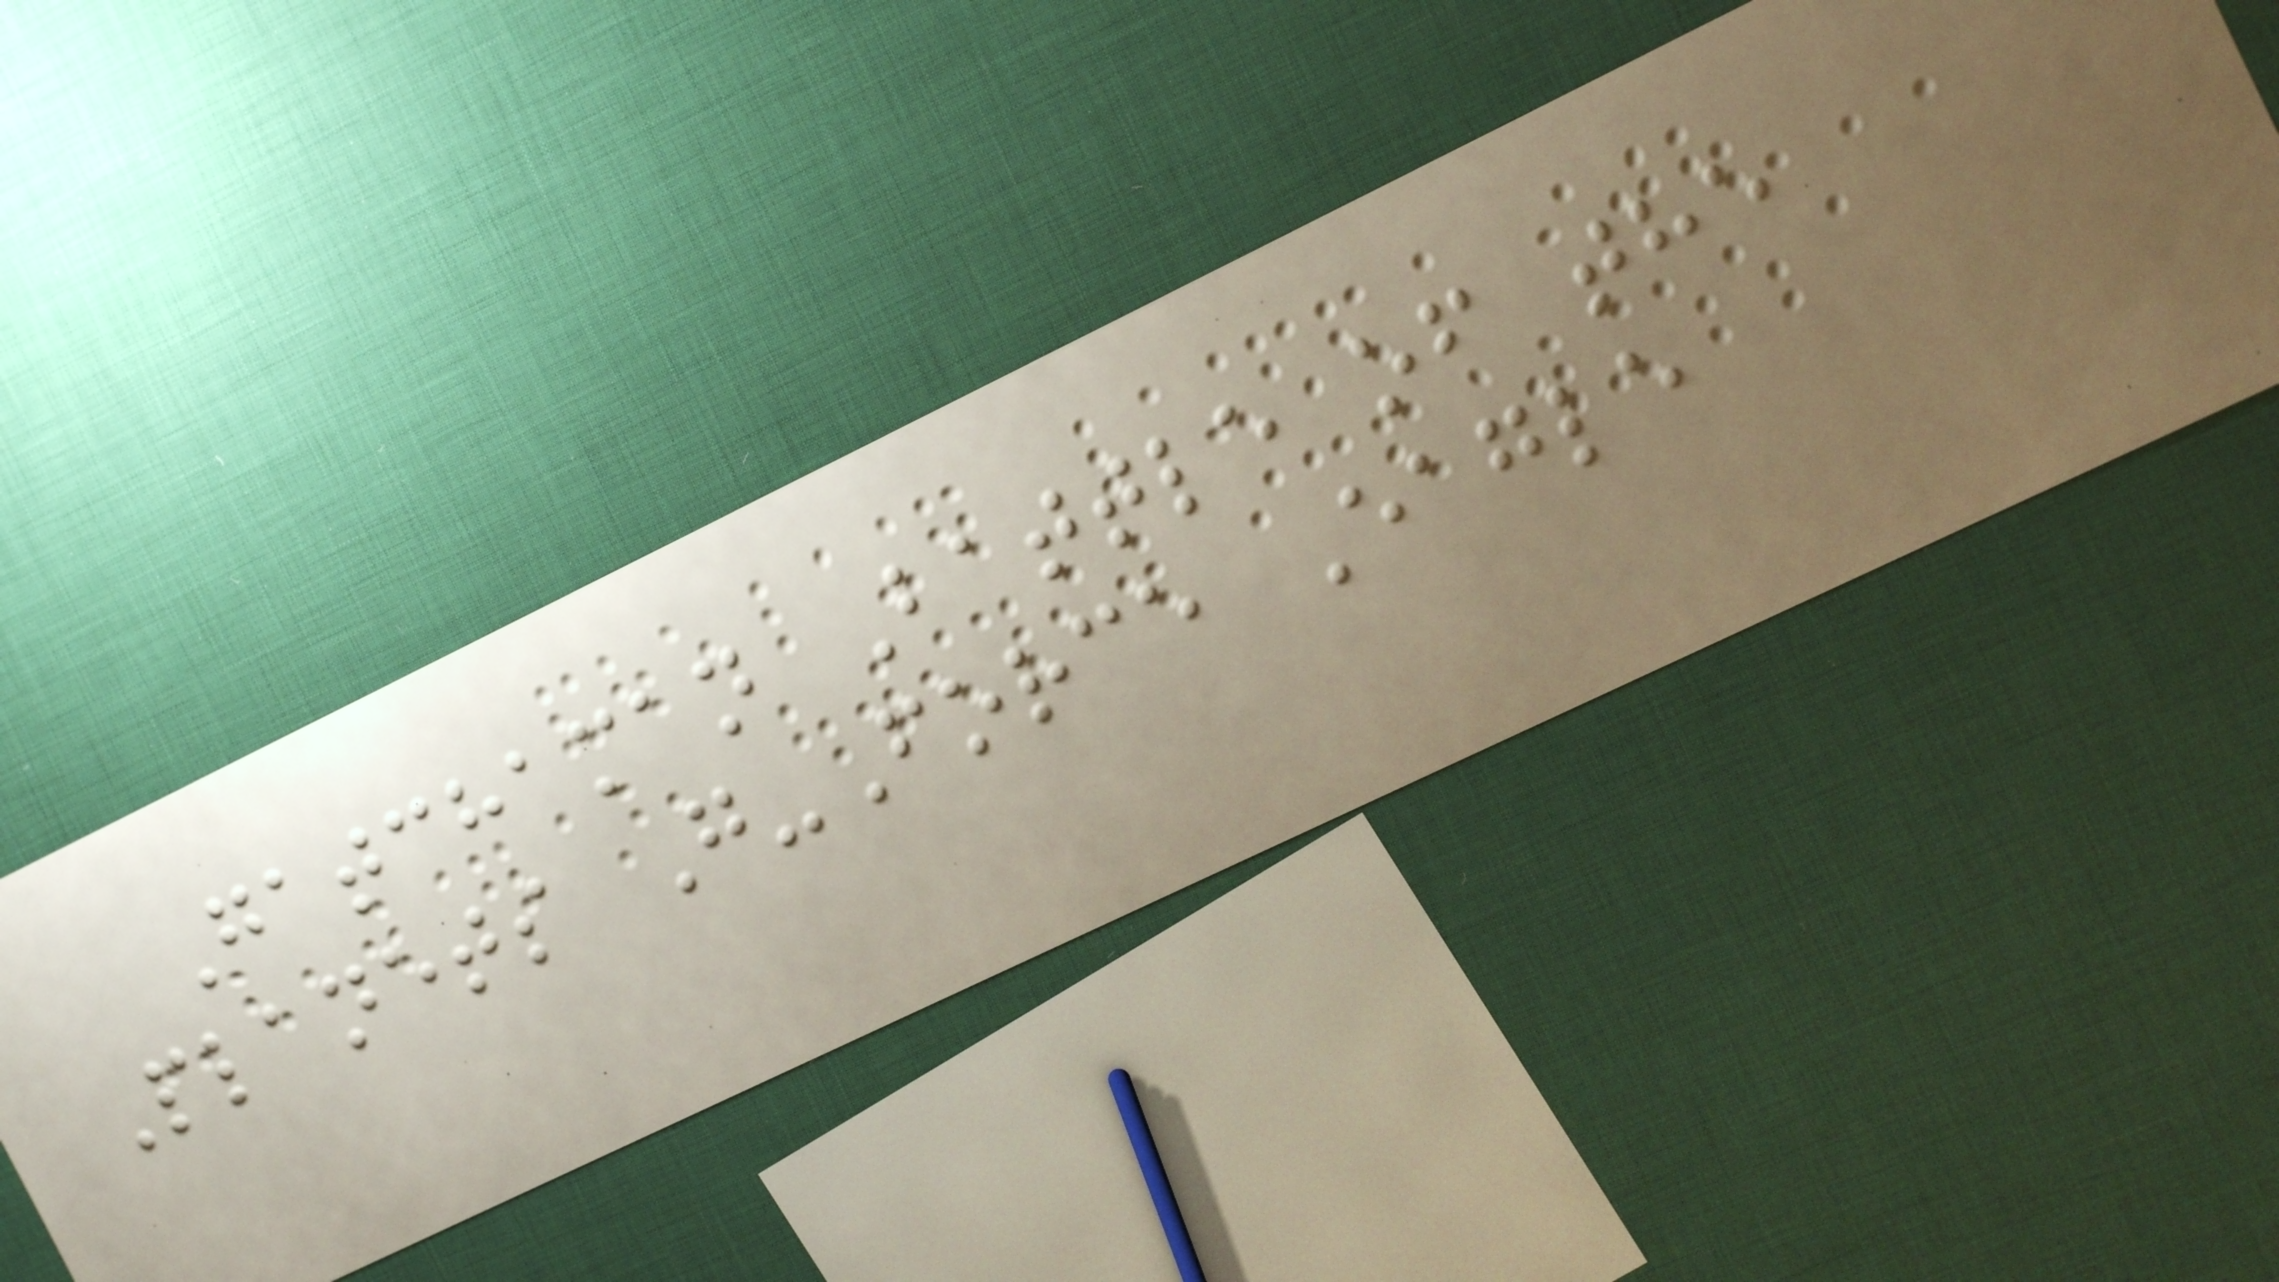Gatchaman Battle of the
Planets G-Force Eagle
